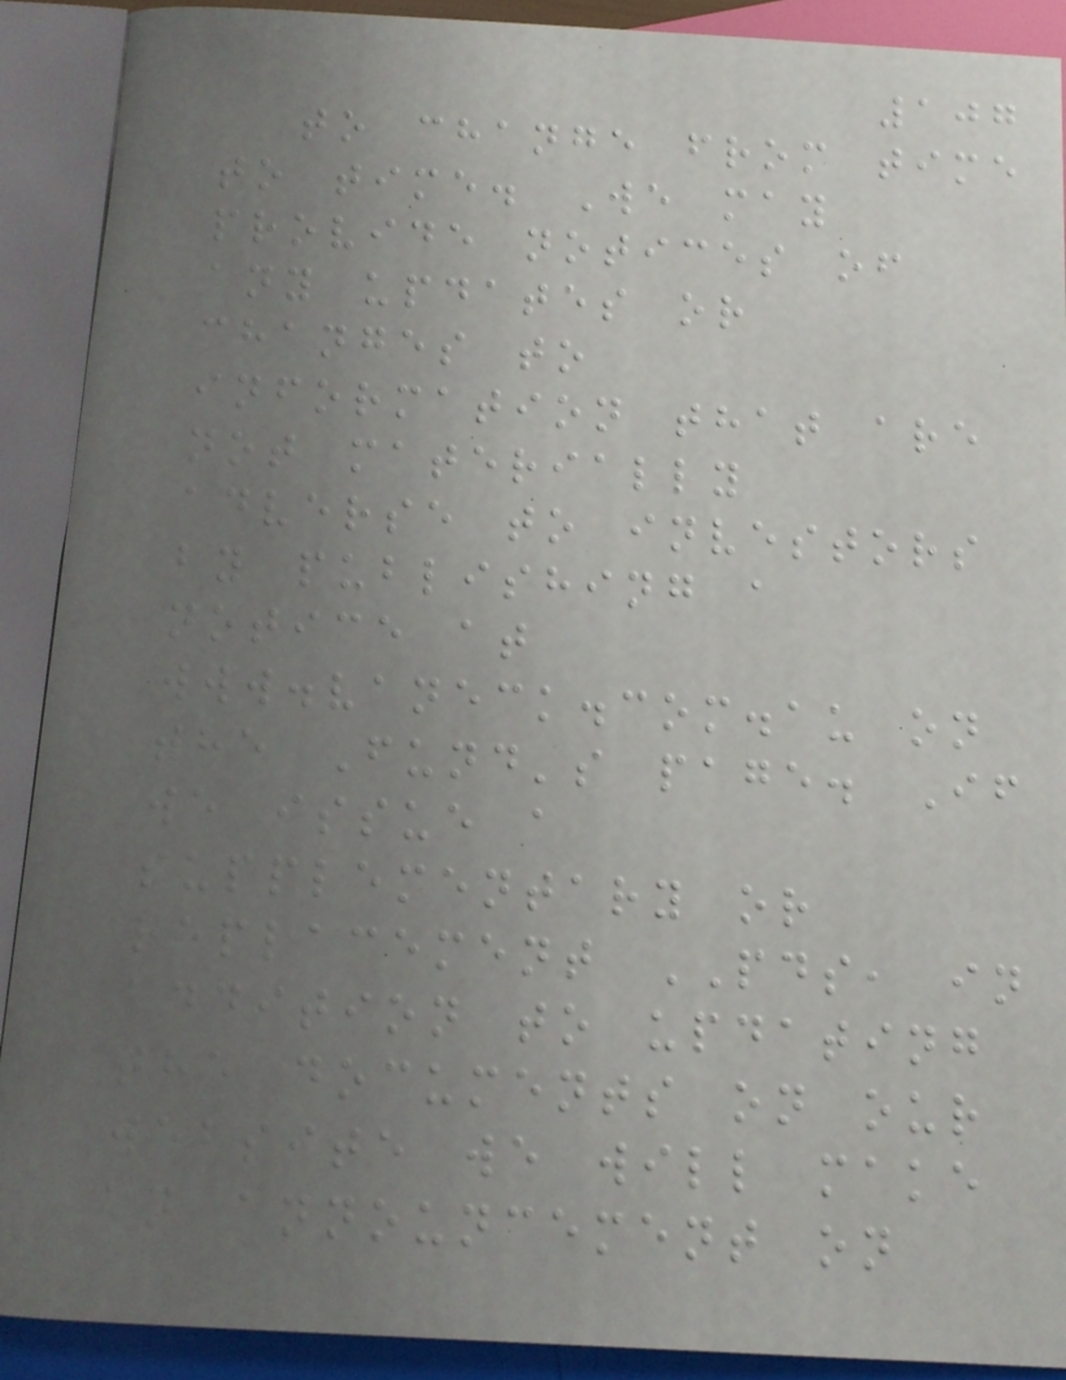107
to change from time
to time. We may
provide notices of
any updates or
changes to
information that are
not materially
adverse to investors
by publishing a
notice at
www.vaneck.com.au on
the Fund's page. If
we issue a
supplementary or
replacement PDS, in
addition to updating
the documents on our
website we will make
an announcement on
